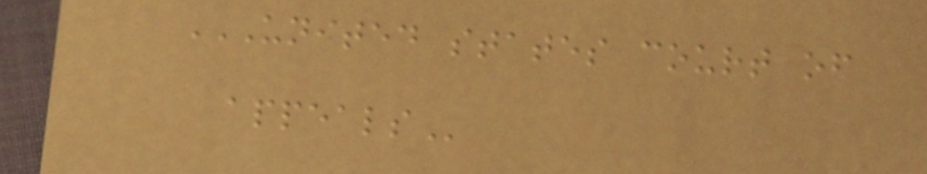UNITED STATES COURT OF
APPEALS
